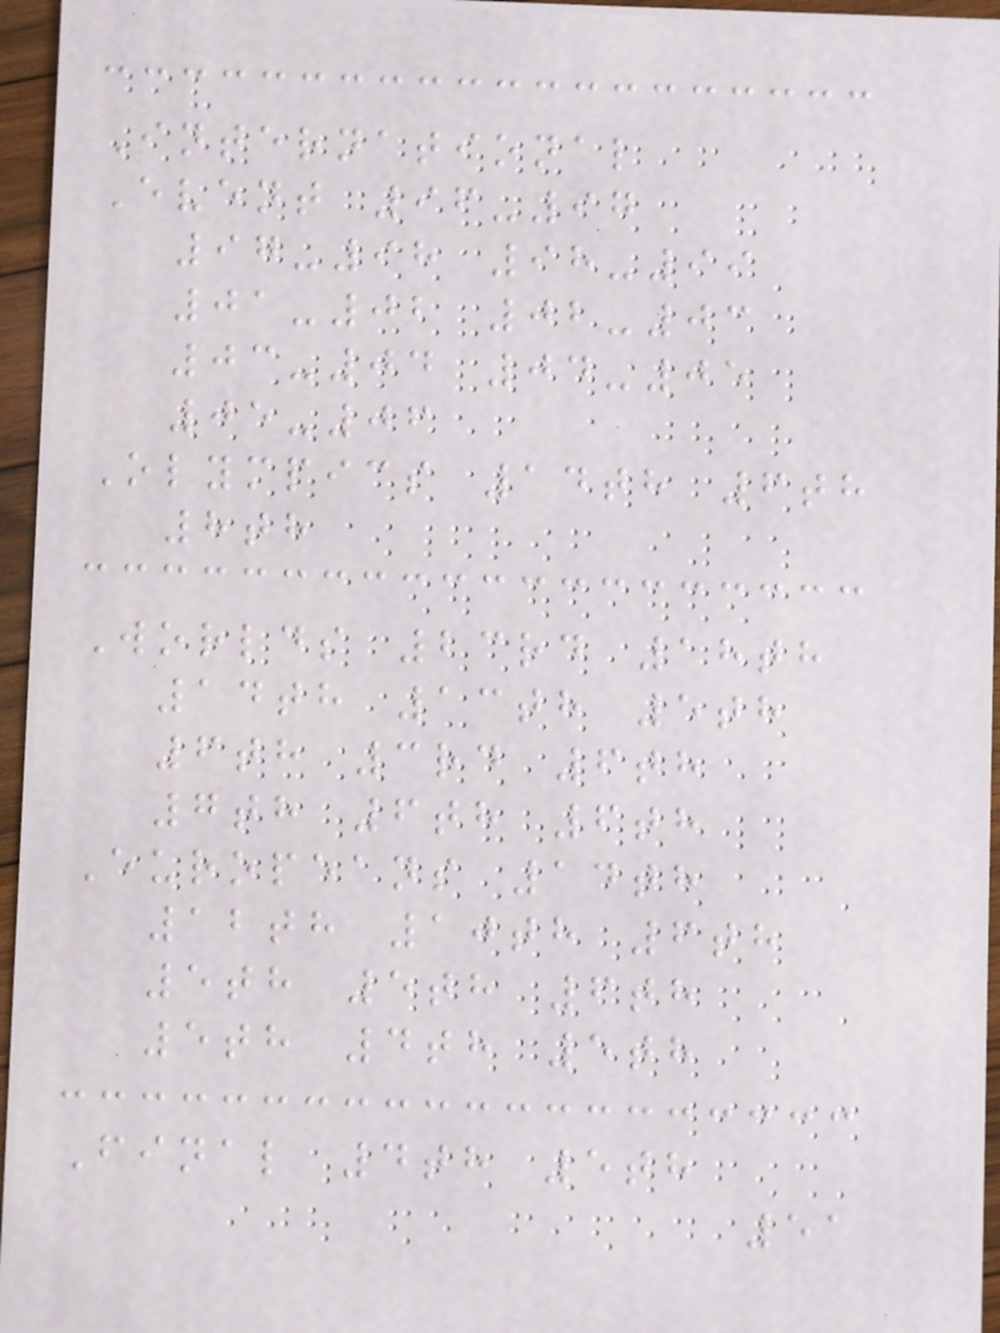International
Event 96-97
97-98 98-99
01-02 02-03
03-04 04-05
05-06
Olympics 14th 6th
8th
Worlds 23rd 18th
14th 13th 5th
6th 3rd 6th
7th 6th 6th
Europeans 14th
12th 10th 6th
5th 5th 6th
5th 4th 5th
Final 4th 5th
51
